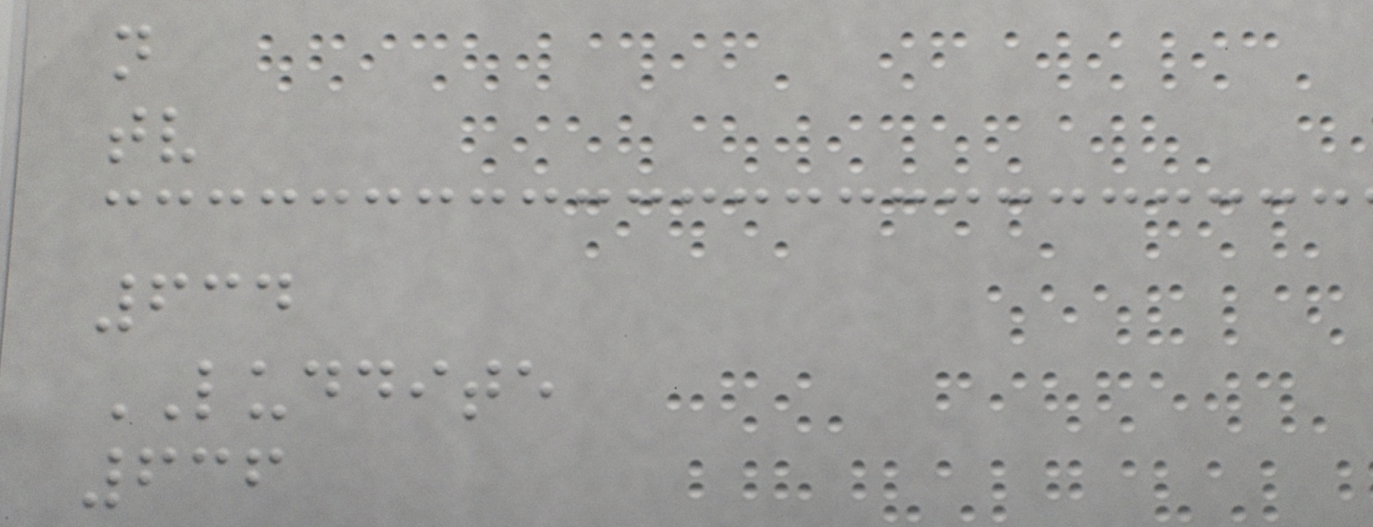n
tv
634
LUDDITE
636
